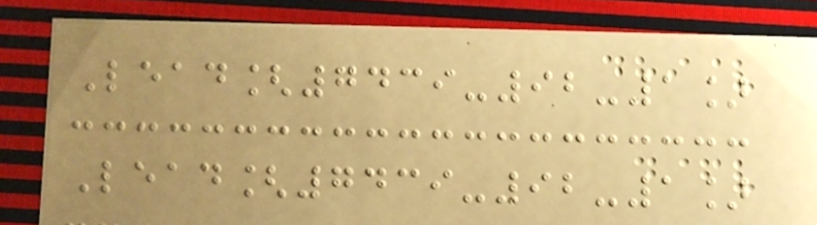Lead[7439-92-1]
Lead[7439-92-1]
